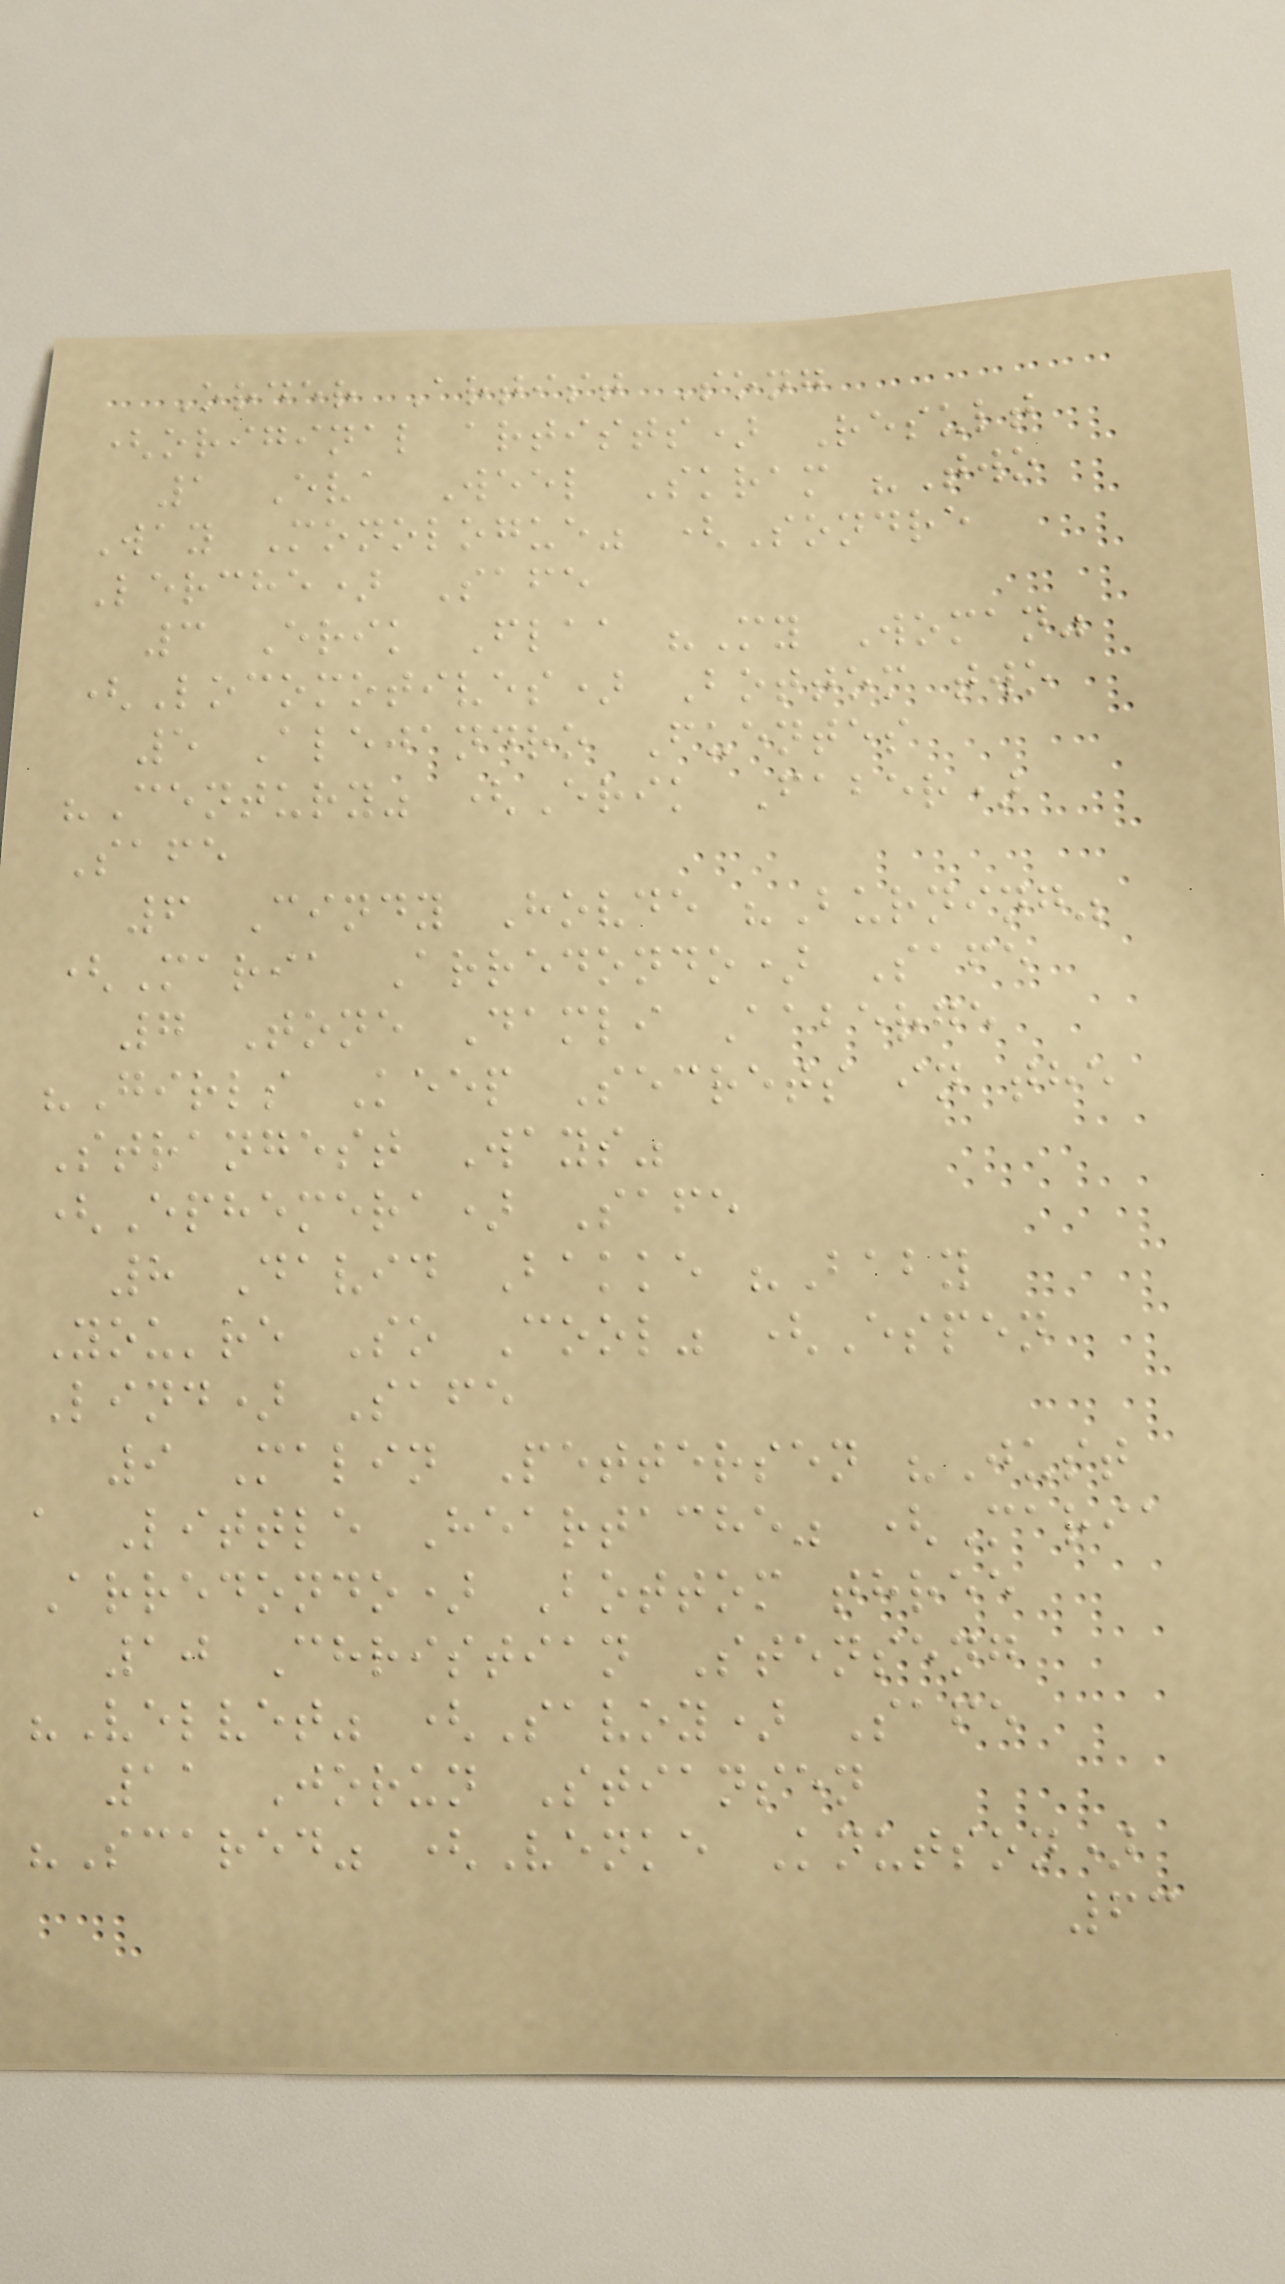Order Artist Song
(original artists) Result
1 Eva Weel Skram "Two
Way Monologue" (Sondre
Lerche) Safe
3 Erik Flaa "My Woman"
(Locomotives) Bottom two
5 Alejandro Fuentes
"Century" (Erik Faber)
Safe
6 Cindy Hovde "Burning"
(Maria Arredondo) Safe
7 Tone Damli Aaberge
"Girls Keep Secrets in the
Strangest Ways"
(Ephemera) Safe
8 David Bakke "Baby
You're So Cool" (Espen
Lind) Safe
9 Malin Pettersen "Just
a Little Heartache" (Maria
Arredondo) Bottom three
10 Christian Stenseng
"Velvet" (Savoy) Safe
11 Jorun Stiansen
"Scared" (Venke Knutson)
63
